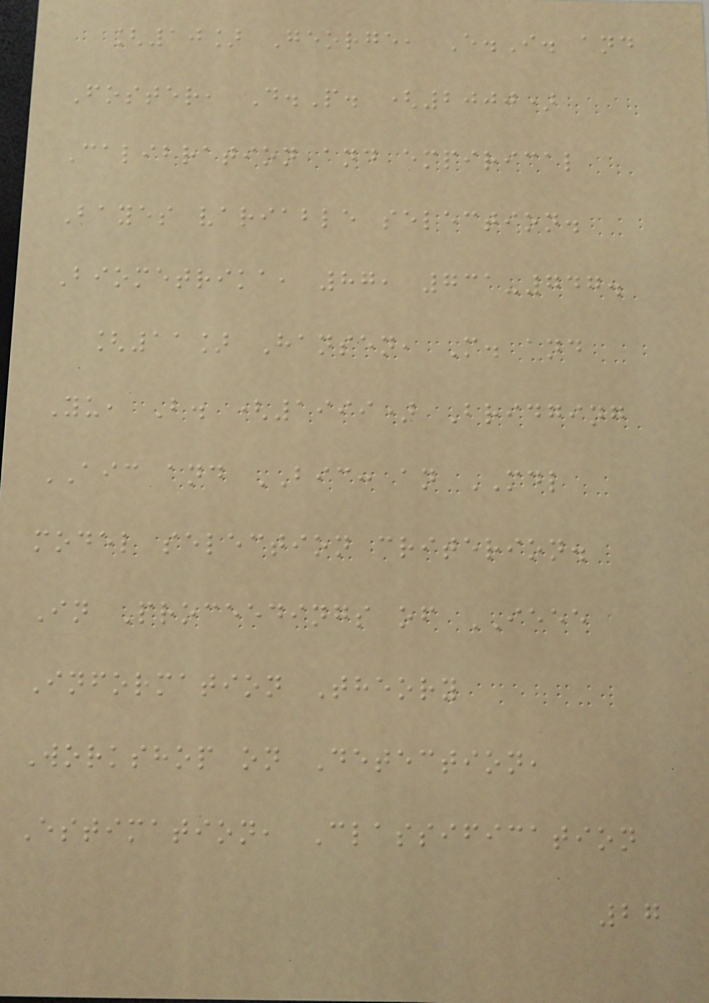[10] George, E.I. and
Foster, D.P. (2000)
Calibration and empirical
Bayes variable selection.
Biometrika, 87, 731-747.
[11] Hansen, M. and
Yu, B. (1999) Bridging
AIC and BIC: an MDL
model selection criterion.
In Proceedings of IEEE
Information Theory
Workshop on Detection,
Estimation, Classification
27
